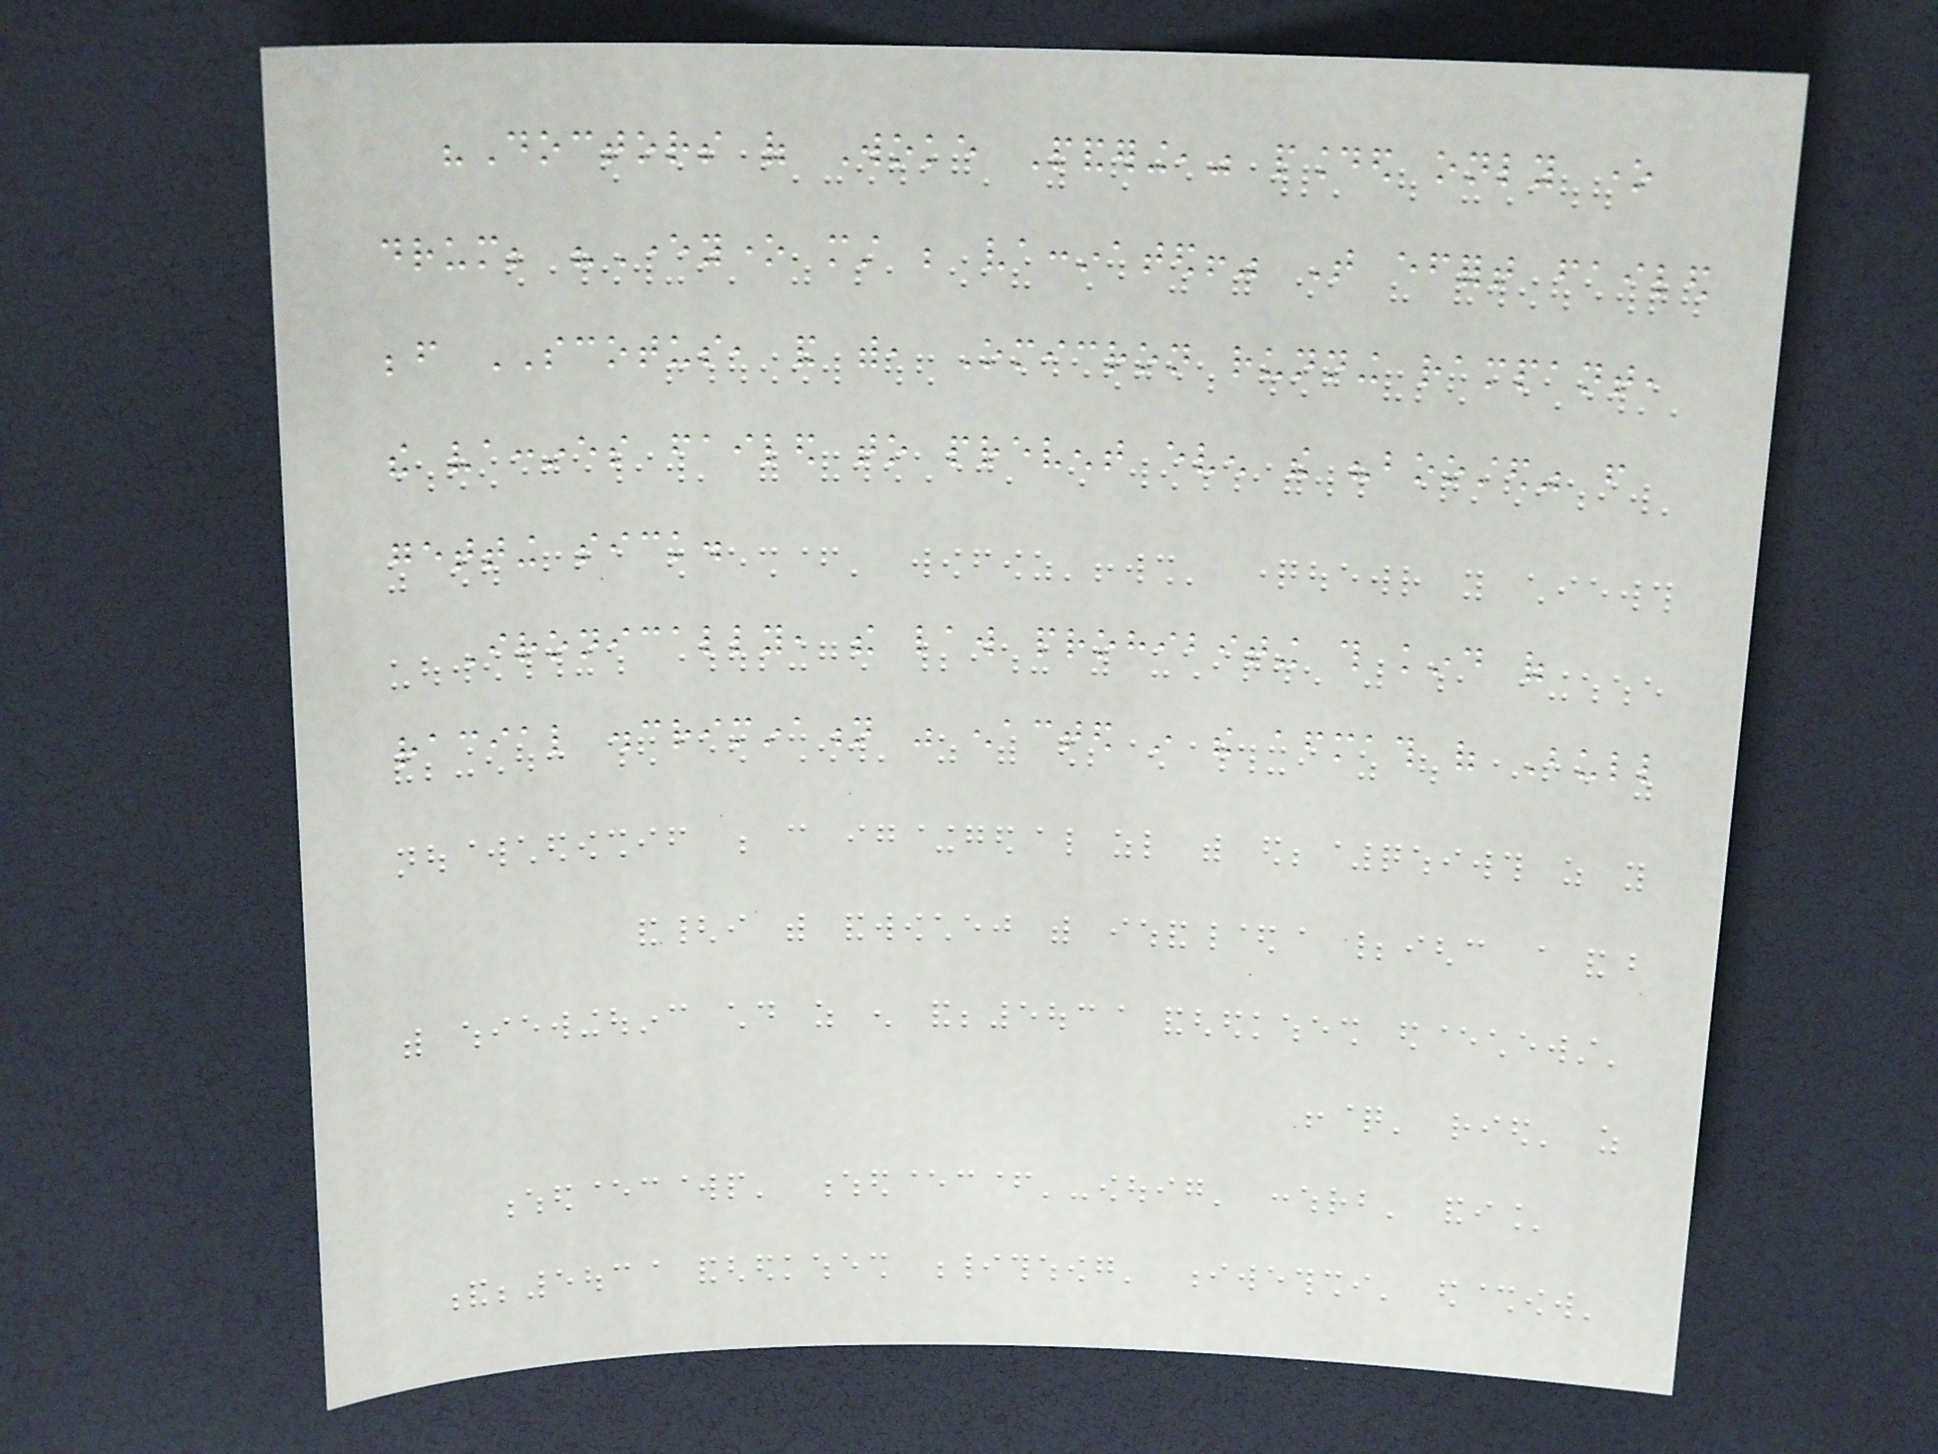"Doctors of Woke Pandering," pounded only one
drum; "Everyone must be vaccinated!" That effort failed
before SCOTUS, and with, Omicron running rampant,
the vaccines failed to prevent even the "boosted" from
getting sick.
Ironically, the law prohibiting this kind of
racial discrimination was enacted in the aftermath of Bull
